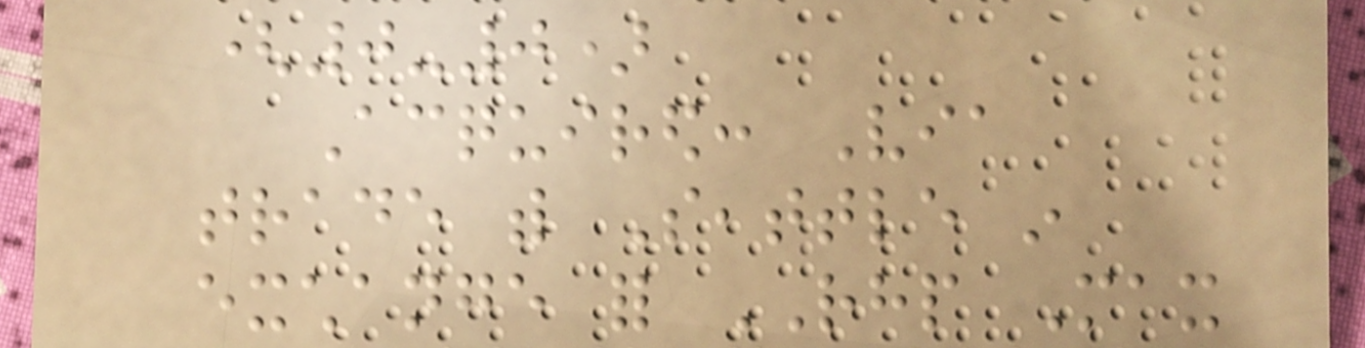(0-0)
Acquired: Via
trade with Seattle in
exchange for RHP Max
